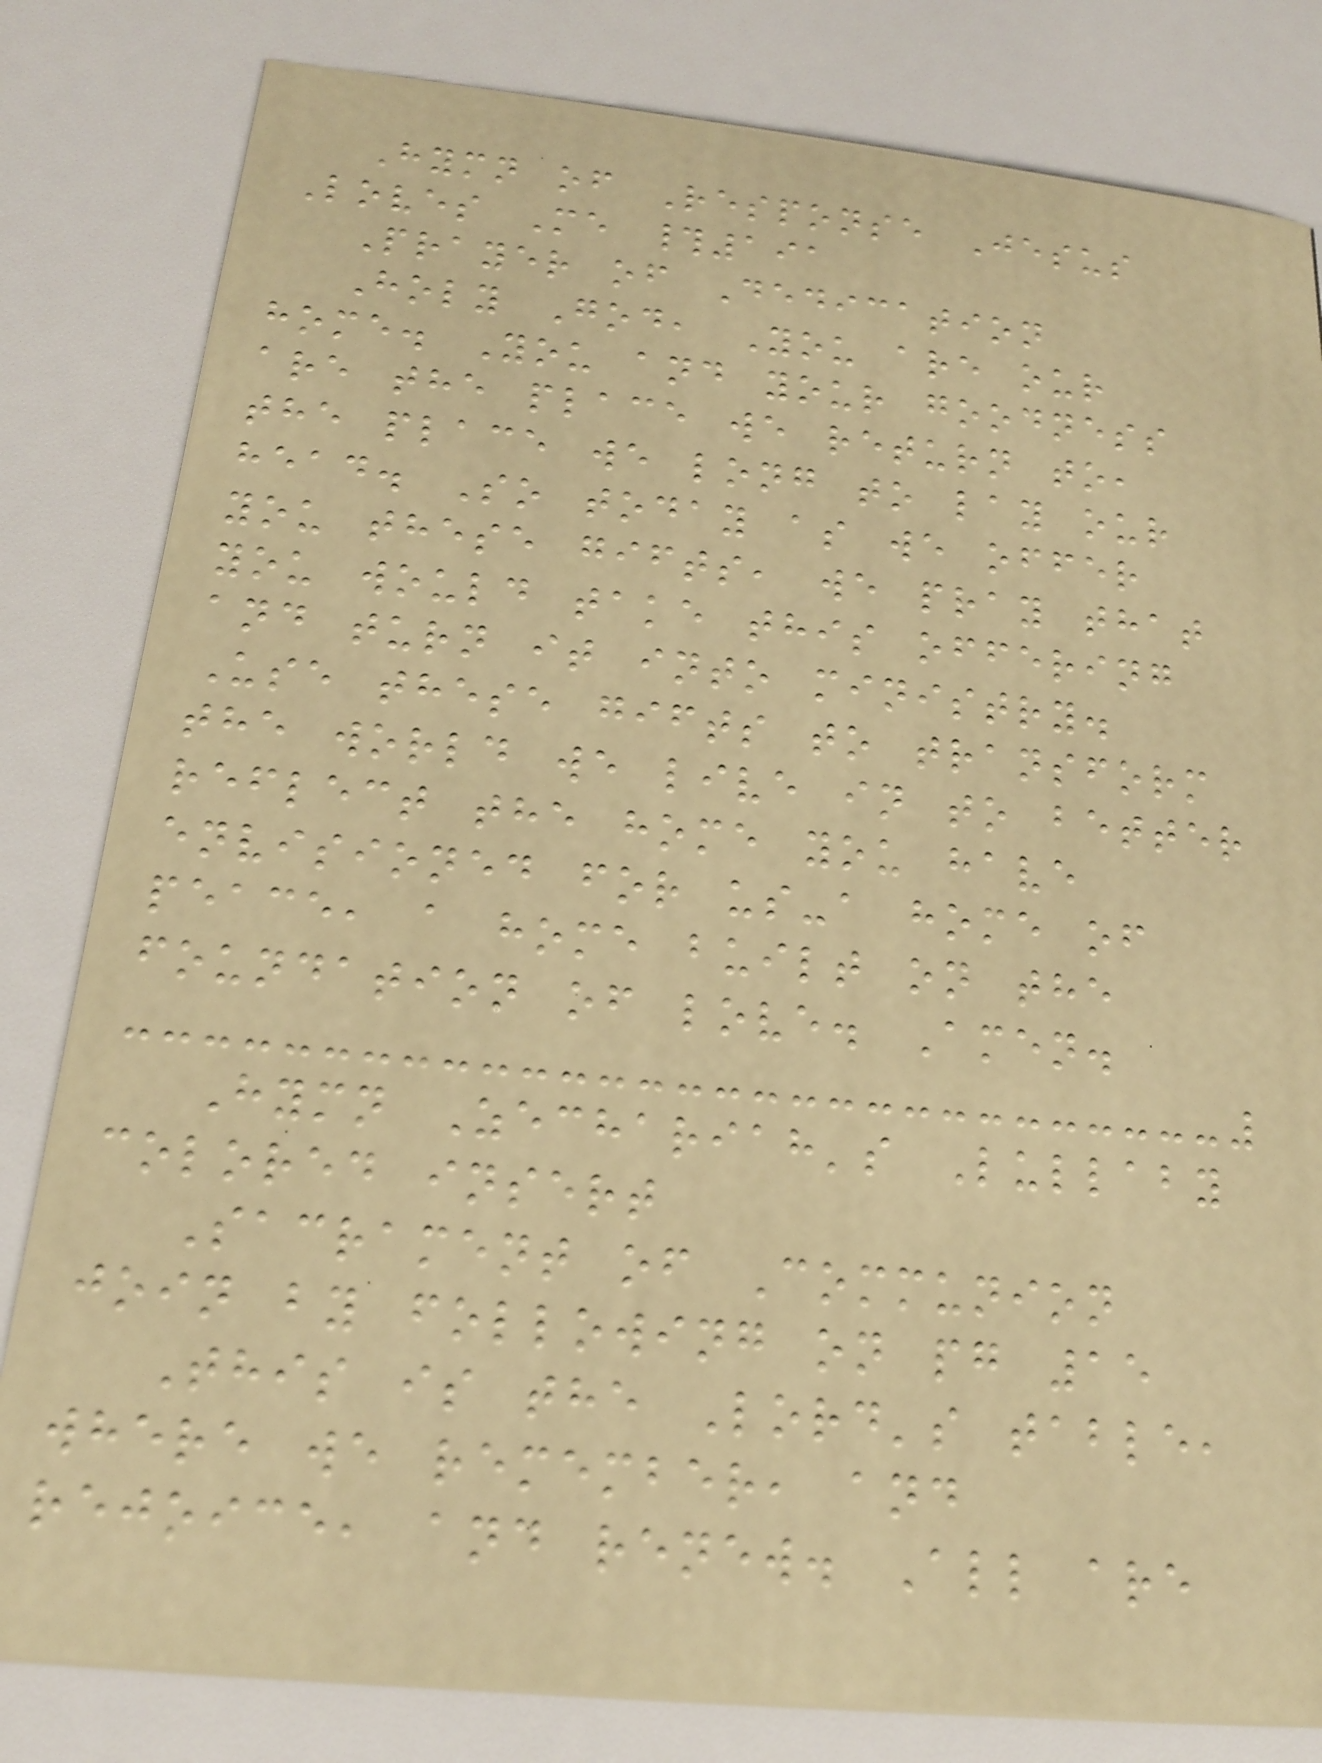Hymn of Response Jesus
Loves Me #191
Prayer of Dedication
Holy God, You are our
home. You and your goodness
are the place we return to,
the place we long to lay our
head. So today as we offer
you these gifts, we pray that
you would take this offering
and turn it into ministry.
Use these gifts to transform
the world we live in to better
reflect the home you have
envisioned for us-a home of
peace, a home built on the
foundation of love. Amen.
Hymn Zechariah's Lullaby
colored insert
Sacrament of Communion
join by following on pg 15
This is the Lord's table,
where we remember, and
rejoice, and renew. All are
